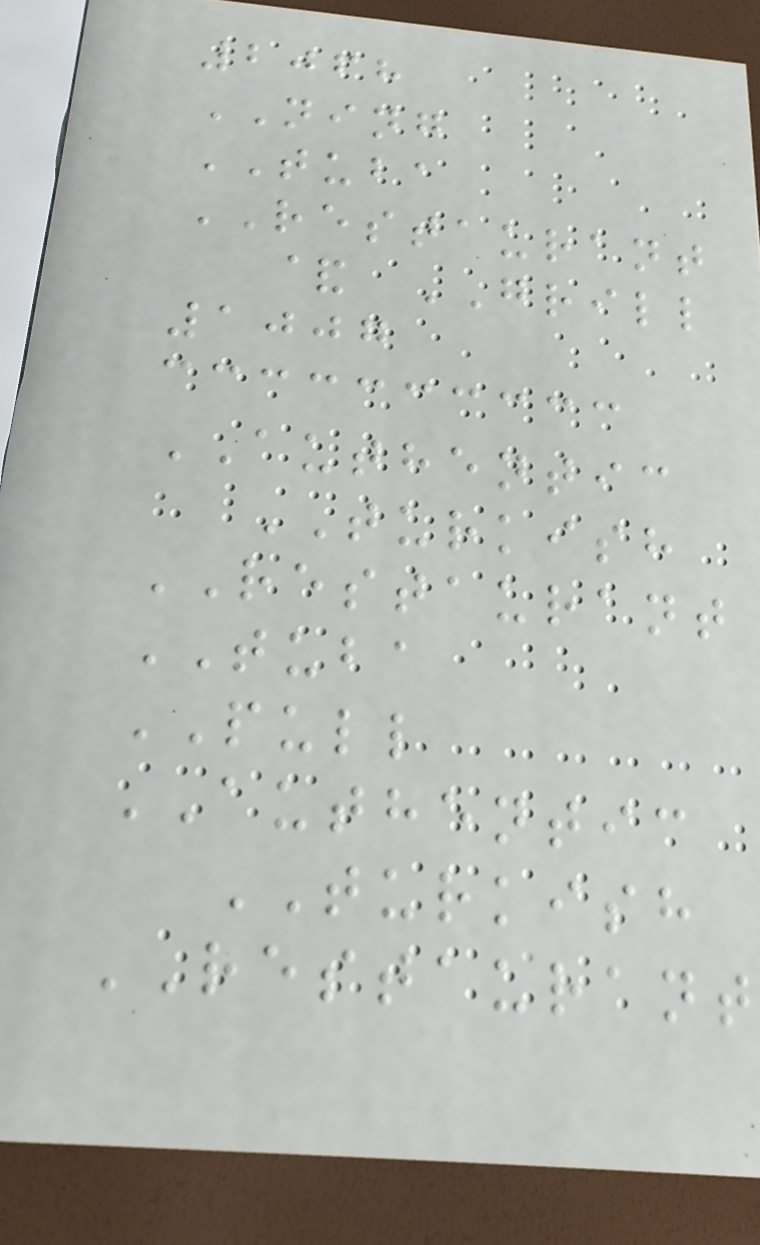2068
NING
TUBA
RESTAURANT
& GRILL
1007
AUTHENTIC
TURKISH
RESTAURANT
TUBA
PULL
AUTHENTIC
TURKISH
RESTAURANT
